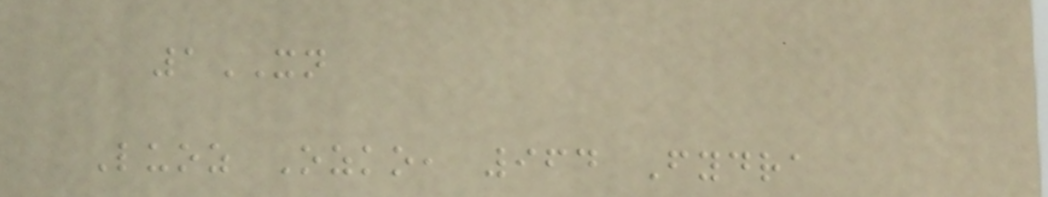1XN
Luoz Ozko, 964 Fydra
